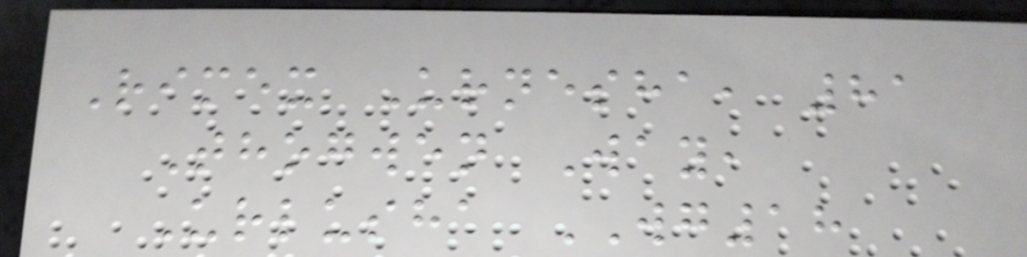Rimex Urnesha, 81
Thogwen Way,
Urlusha WG18
